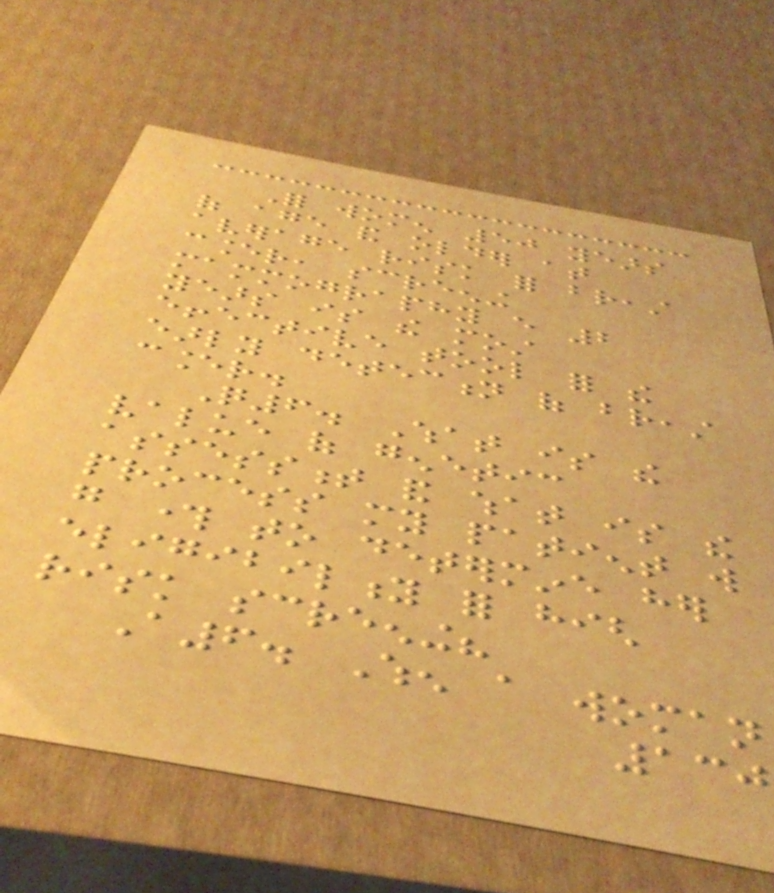For women 50 years
of age and older at
average risk for breast
cancer, screening
mammography every 2
years is the most
effective tool for the
early detection of breast
cancer.
Q6. What is the
value of genetic
assessment and what is the
process my patient will
go through to determine her
eligibility for high
risk screening?
A6. When a woman
130
